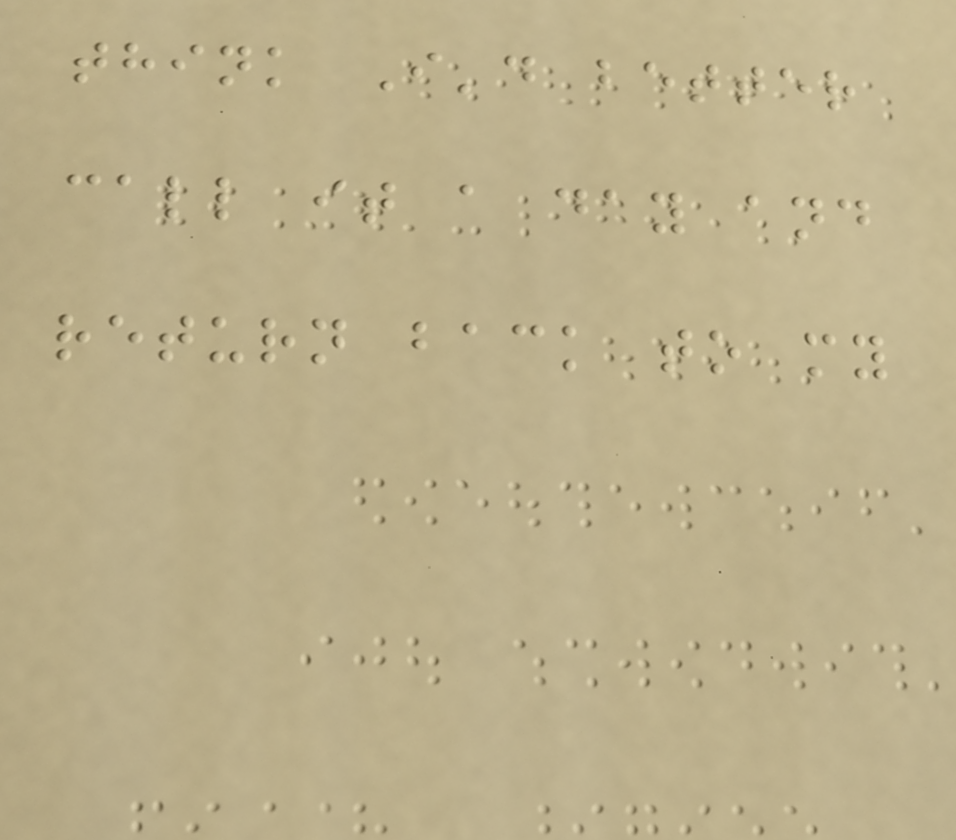think I'd better
call it a day and
return back to my
